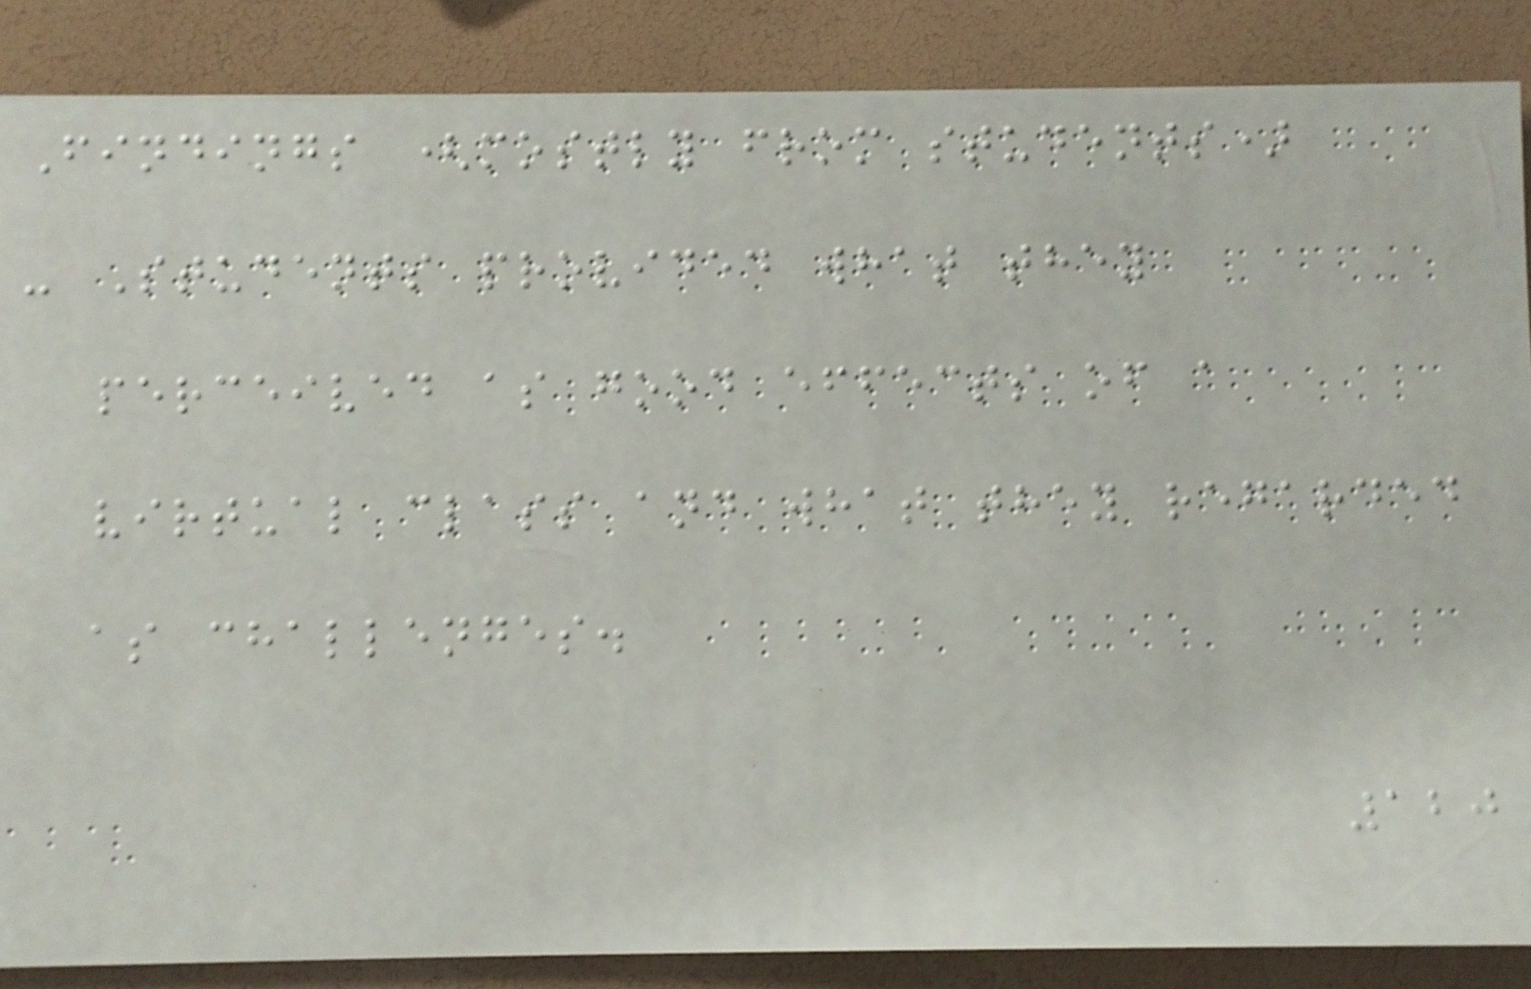Findings (mostly from students)
- Students provided what they
perceived as good effects of a
virtual class and what they regarded
as challenges.
120
